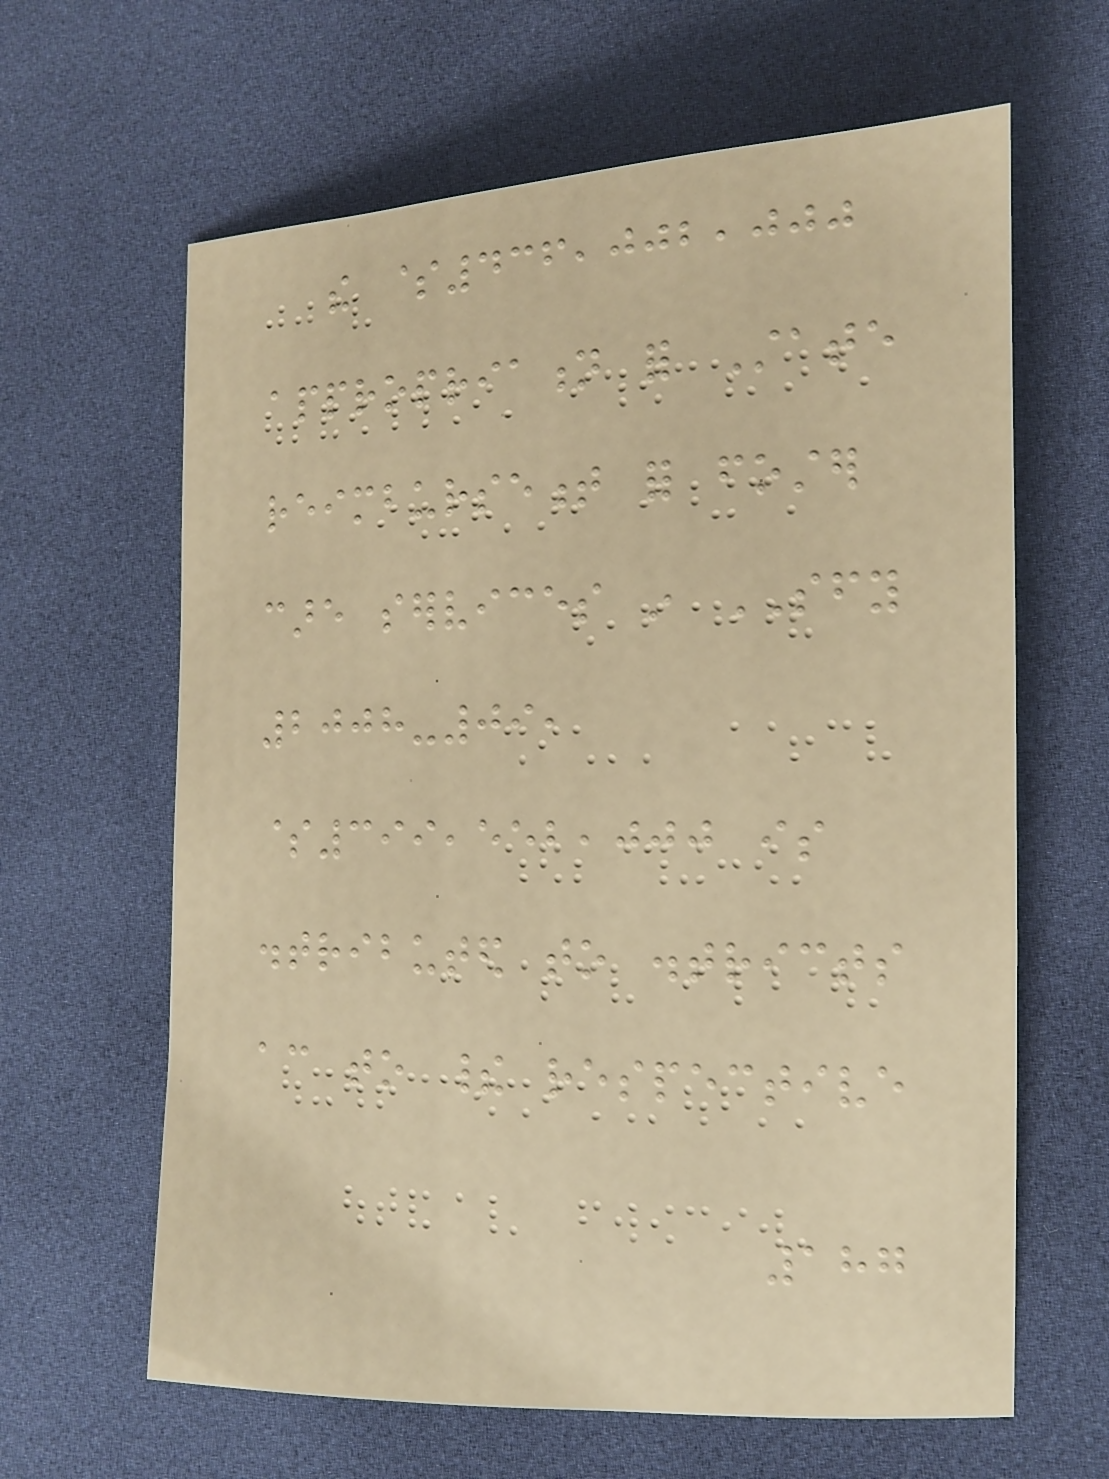the $436,002,000
appropriation for State
reimbursement for foster
care services in SFY
2008-09,
$399,552,000 is
distributed to districts
according to their respective
187
